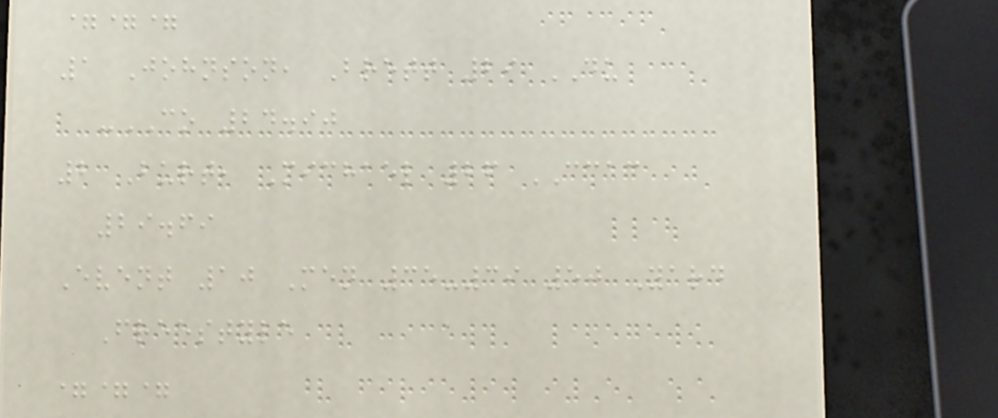===
1 Johnson, Brett 29 DU
-CO 24.90
2 Burt, Michael 26 CCAC
29.69
Event 10 Men 35-39 50 Yard
Freestyle
===
